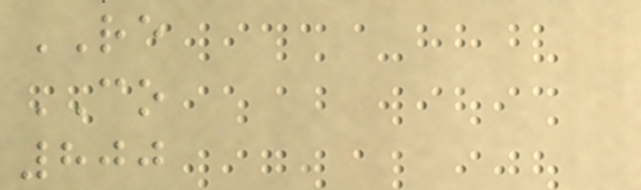RE
CO
800
